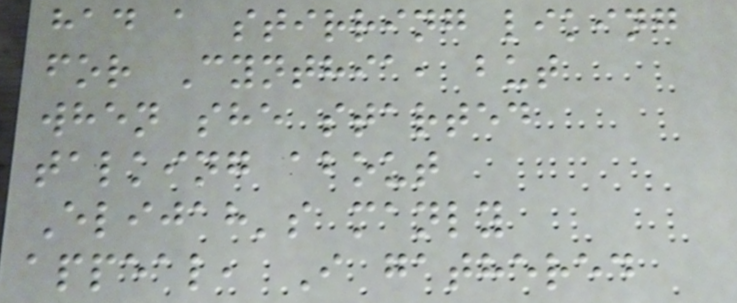had a stirring liking
for Cynthia, but
when she started
talking about
Elijah's manly
appeal, I gathered
